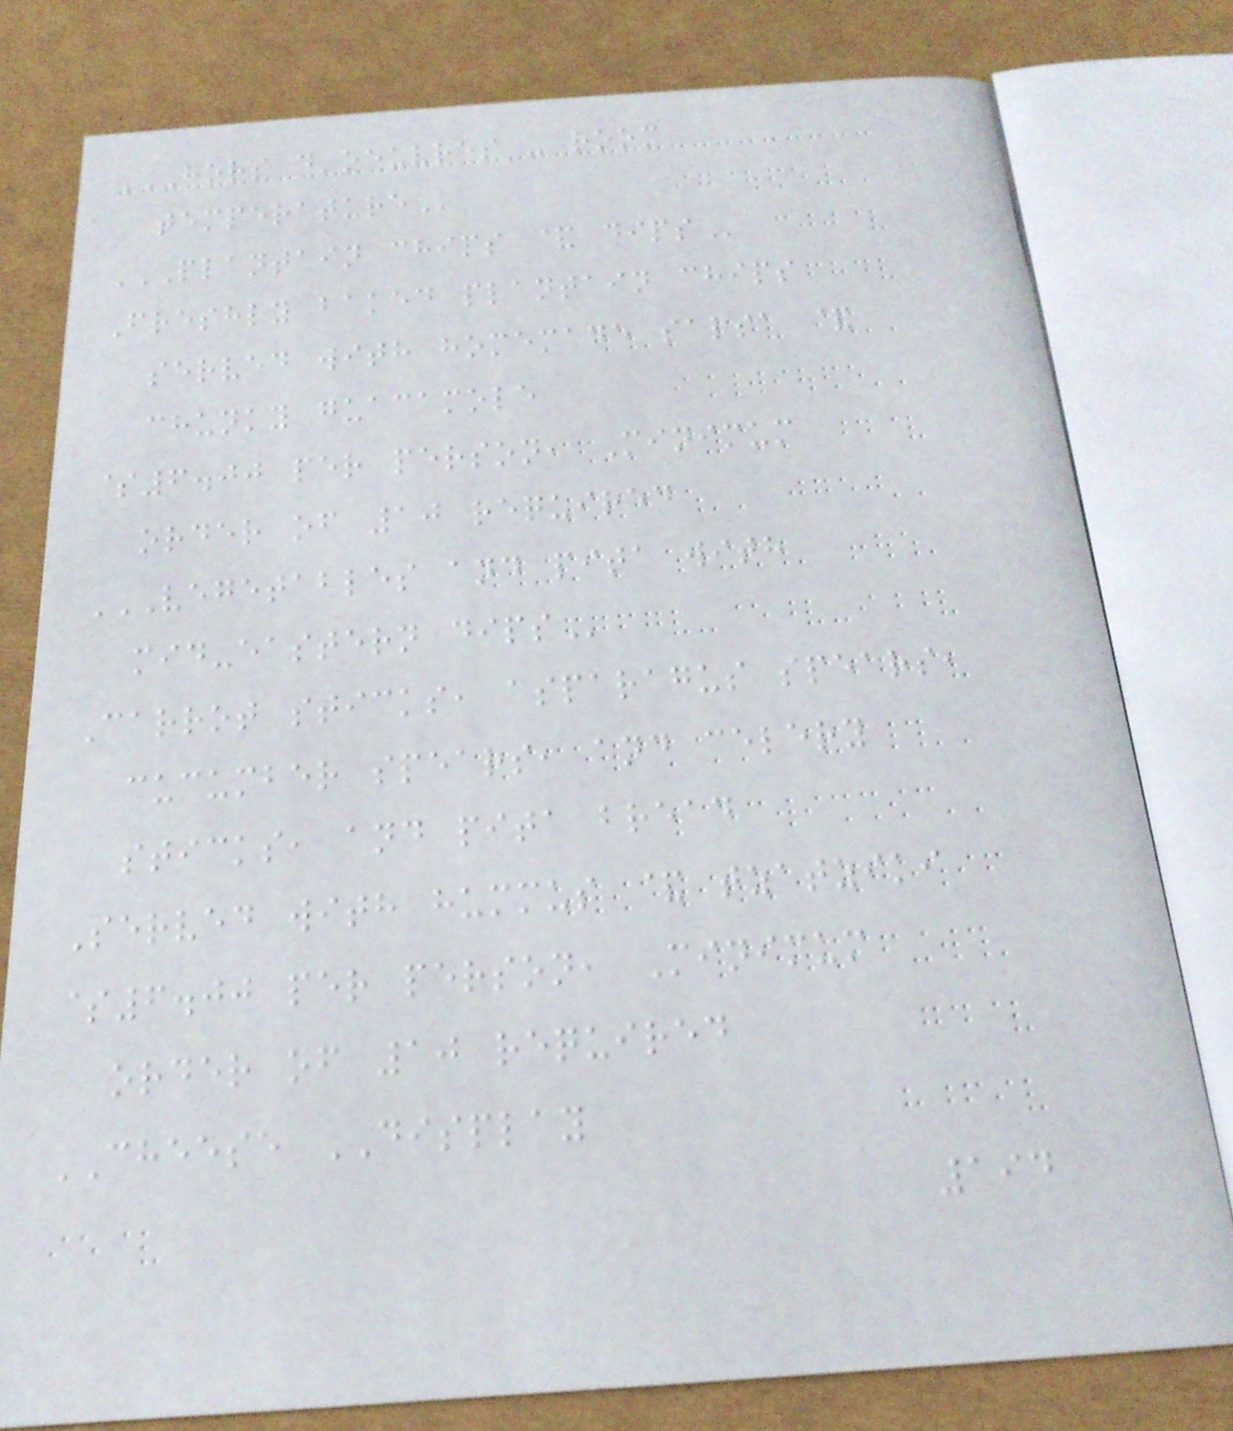HORS D'OEUVRES - ROOM
TEMPERATURE
PLANTAIN CHIPS & DIPS
Freshly baked plantain chips
served with homemade salsa &
chunky guacamole
$6.00 per person, Minimum
order of 10 required
VEGETABLES AND PITA WITH
MID-EASTERN DIPS
Carrot sticks, asparagus spears,
cucumber spears, and celery
sticks, and pita bread
Served with hummus & tzatziki
$6.00 per person, Minimum
order of 10 required
CHEESE DISPLAY
194
